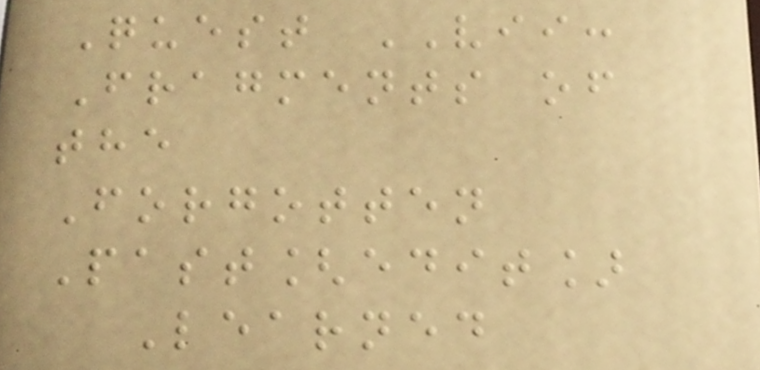Quest VII:
Fragments of
the
Forgotten
Past[edit]
Learned
